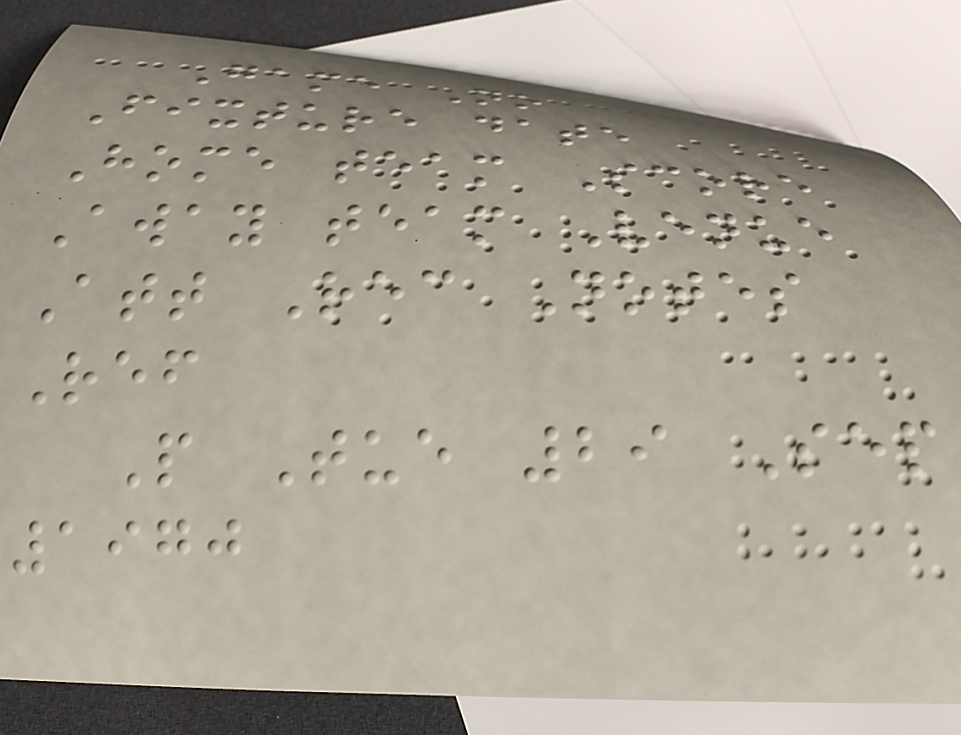Game No
Fixture date
Home team Score
Away team Venue
Att Rec Notes
Ref
P Tue 29 Sep
1970
